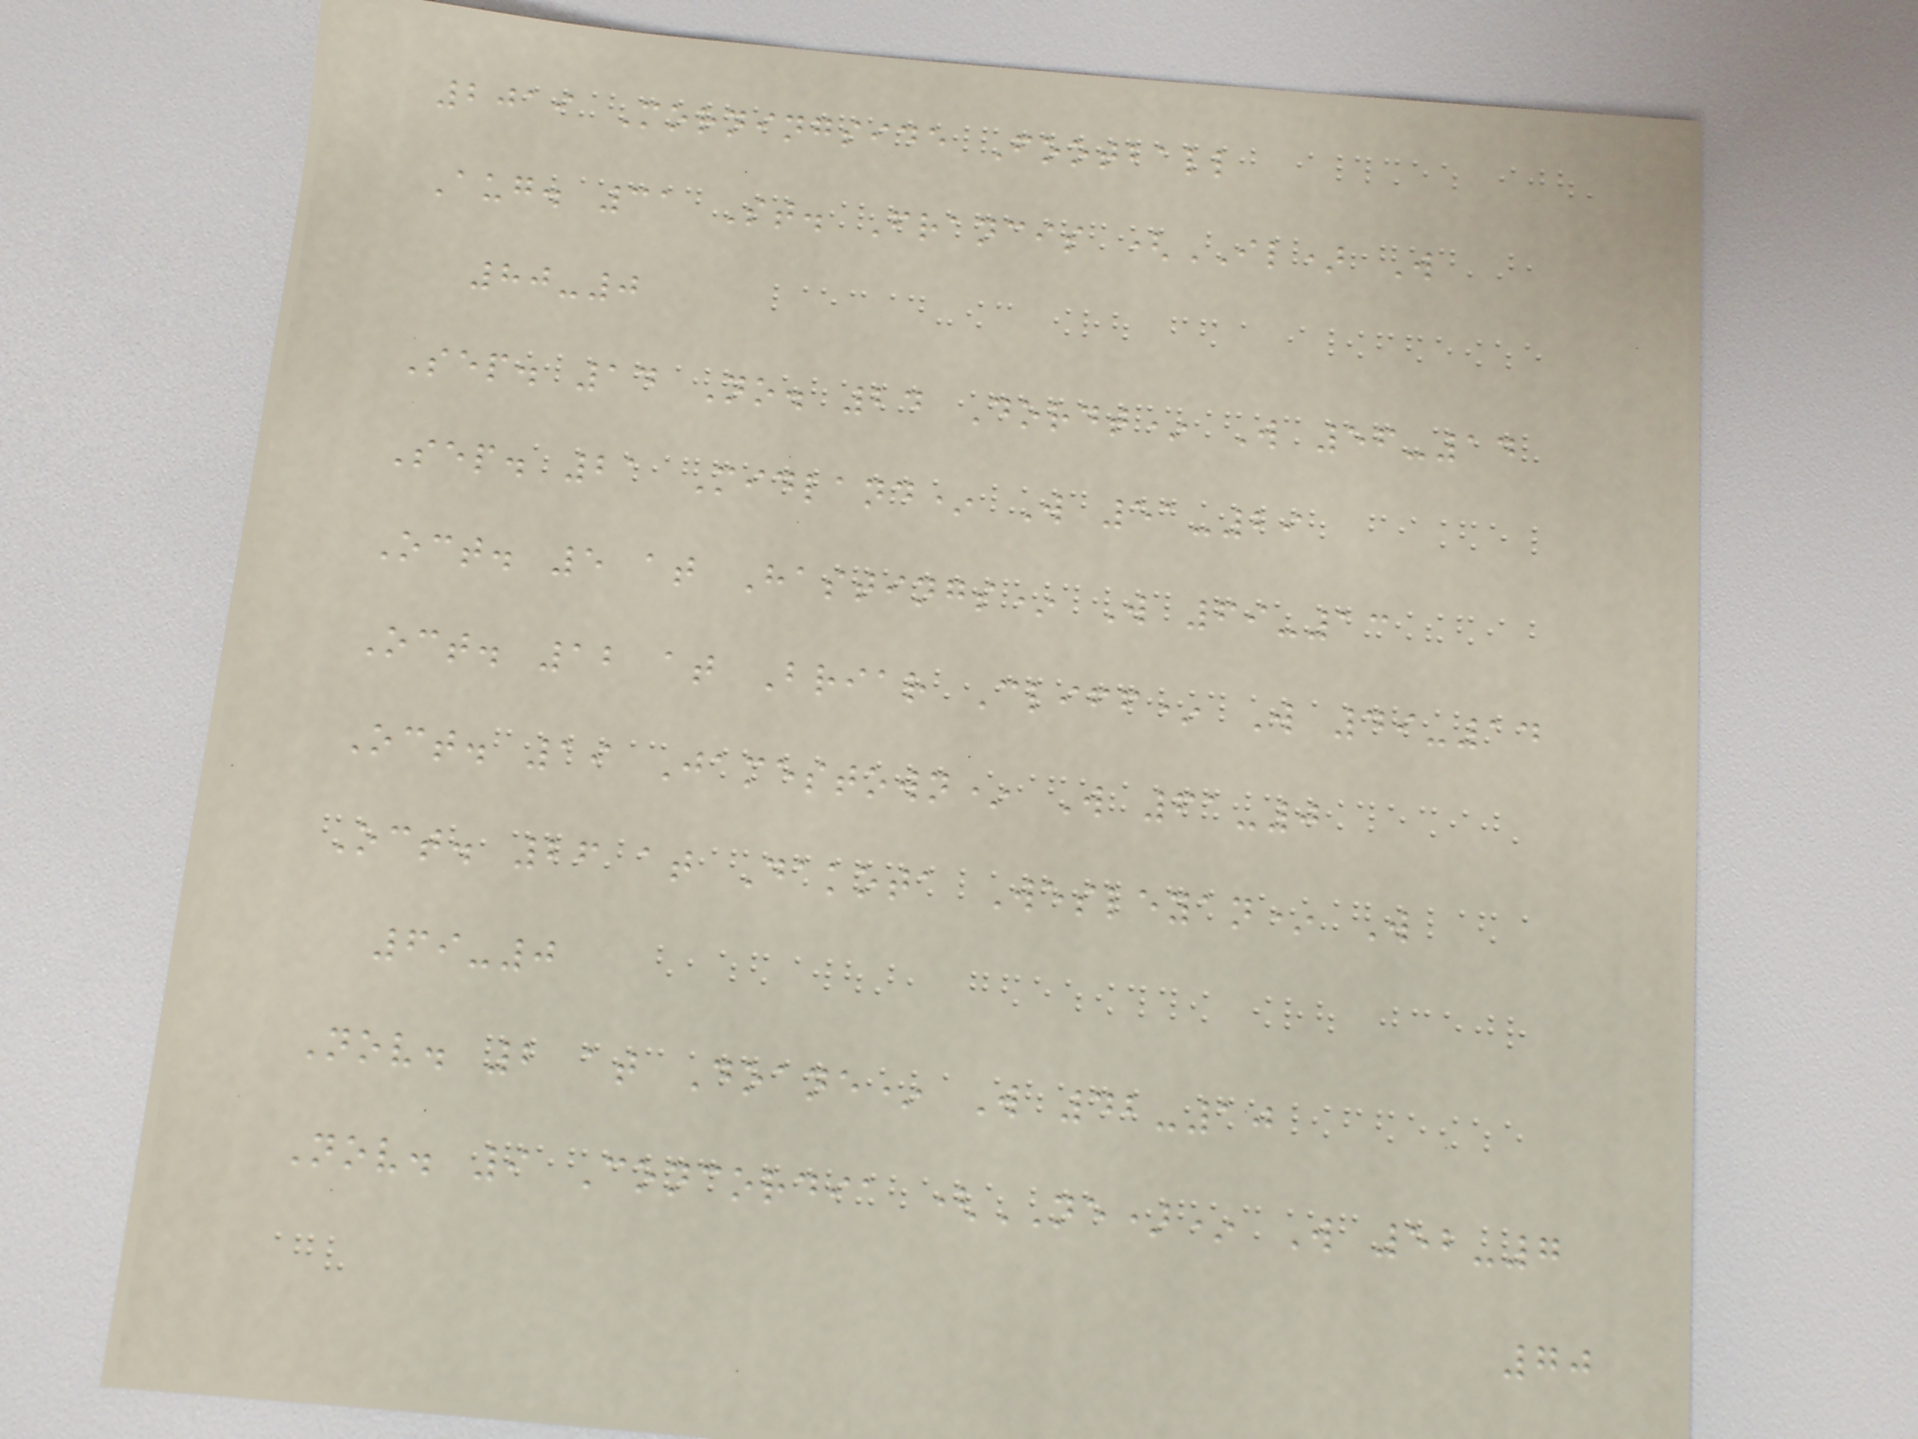2019 Morningside Football
Aug. 31 St. Francis (IL) W
80-0
Sep. 14 No. 24 Dordt* W 56-14
Sep. 21 Midland* W 51-29
Oct. 5 at Hastings* W 69-13
Oct. 12 at Briar Cliff* W 49-14
Oct. 19 Jamestown* W 61-0
Oct. 26 at Dakota Wesleyan* W
69-0
Nov. 2 at Doane* W 42-10
Nov. 9 Concordia (NE)* W 52-7
70
